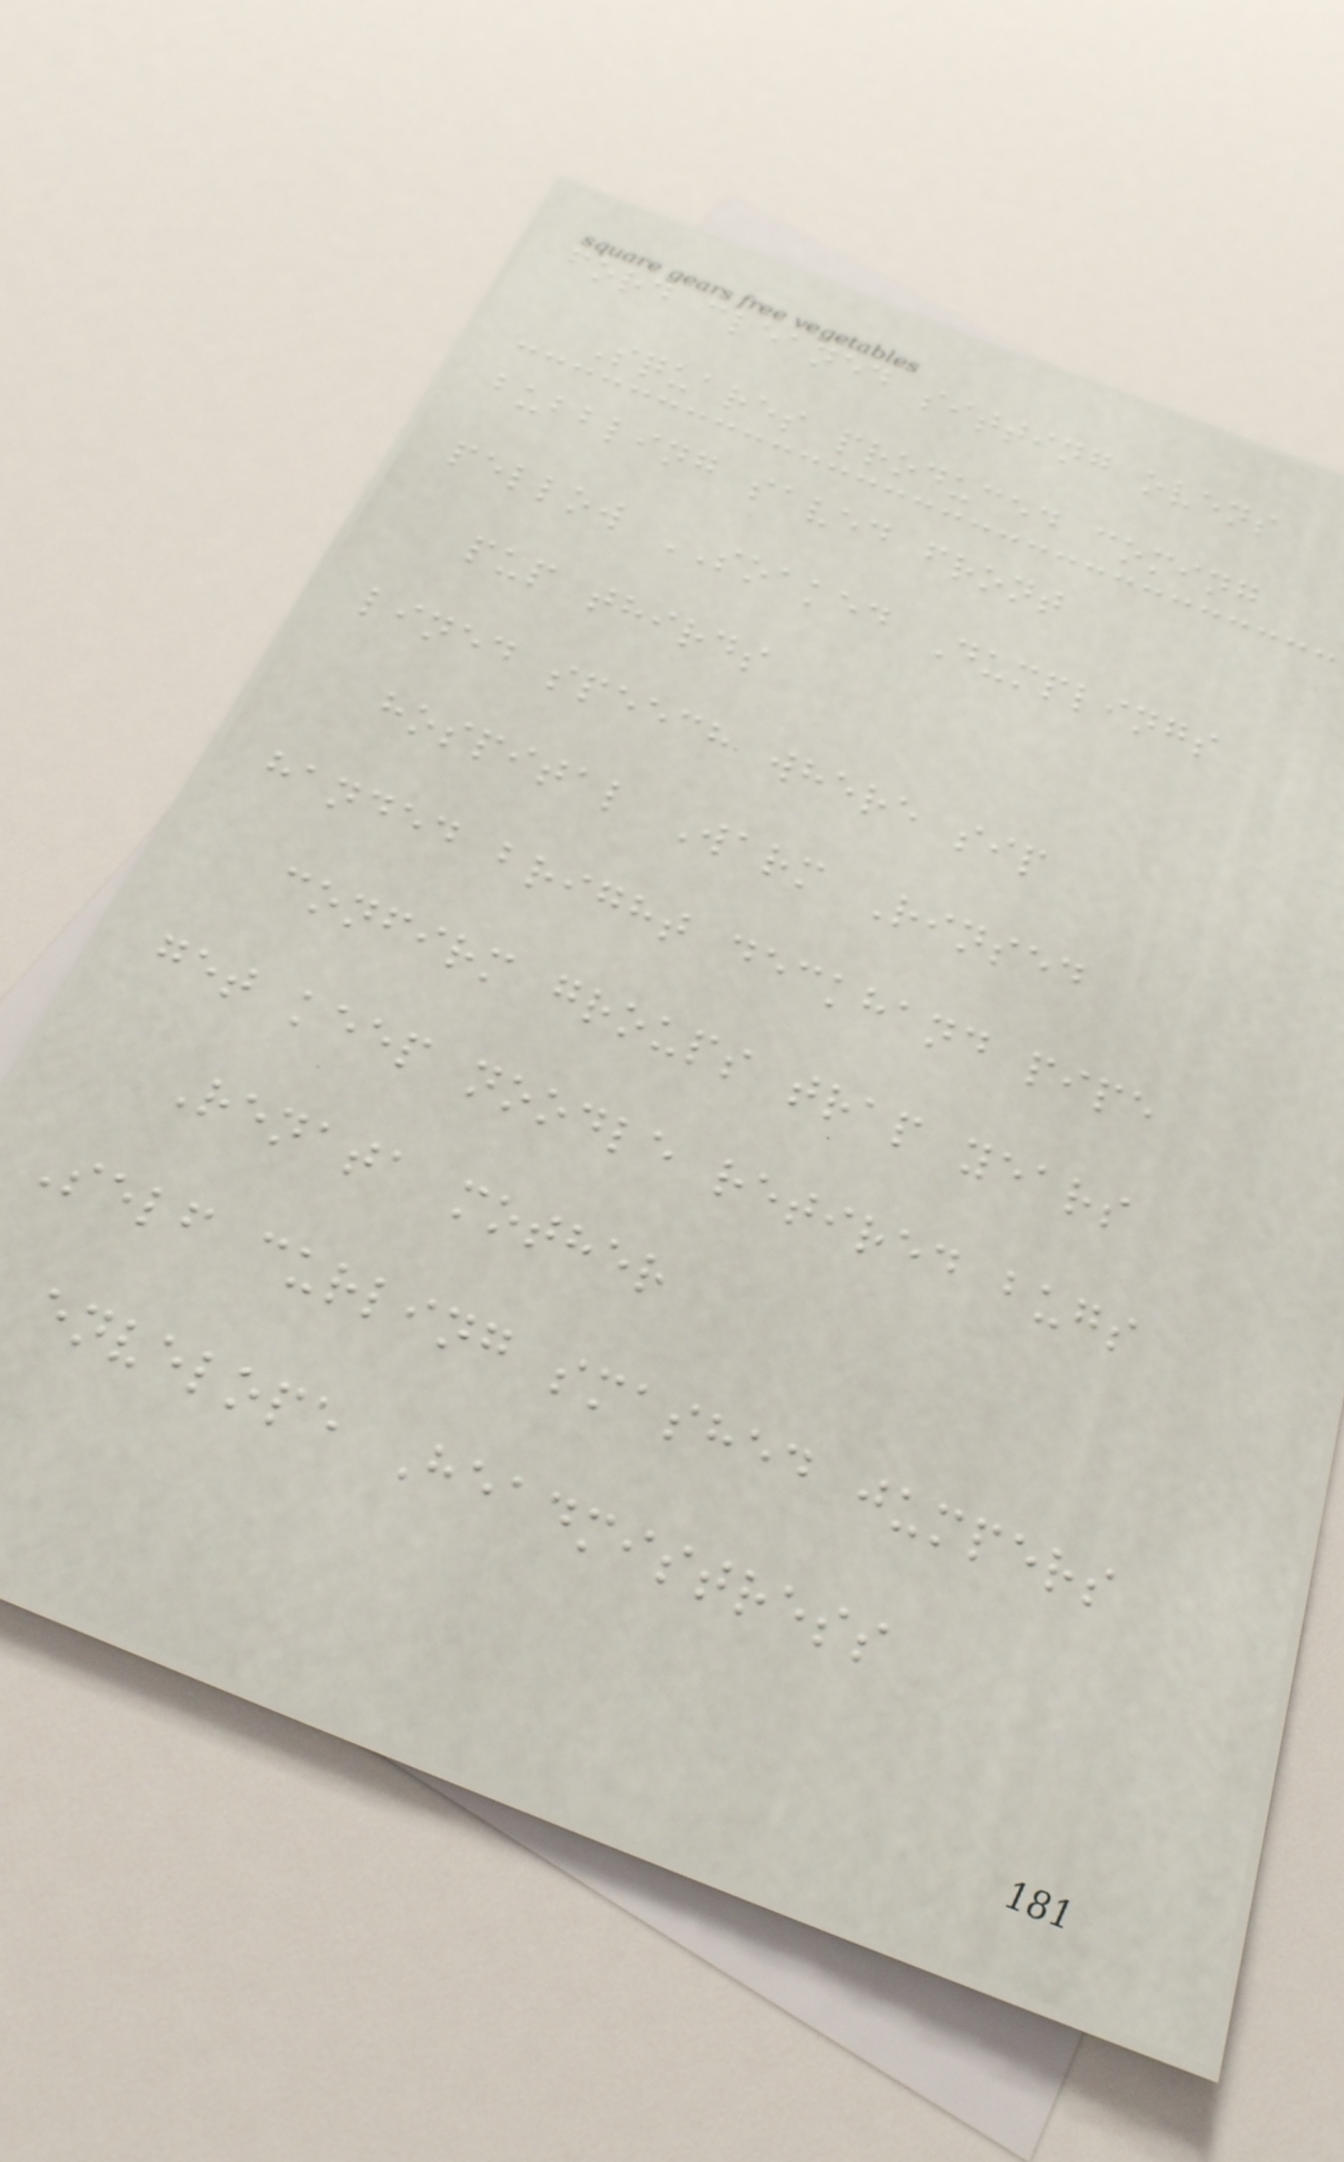ford cleaned sitting ovens
Squares produced coming
bubbling saved front
pellow SOAKED Dumplings
pup thirds
lined speech where sip
hospital Warm Rinsed
handed bright deckhand pipe
confirm groups trap years
get keep noodle retired bugs
Renata mother
Self curling smashed jumpers
envelope Headmistress
